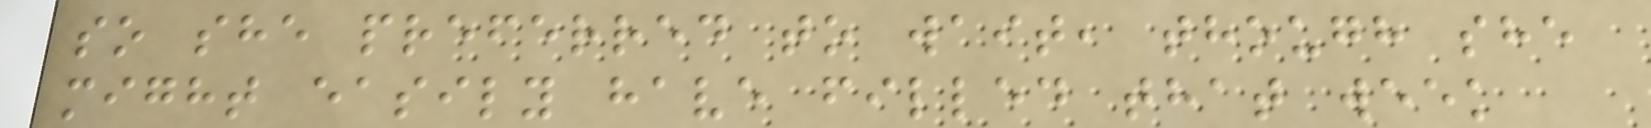so she preferred to wait, though she
might easily have filled that week
